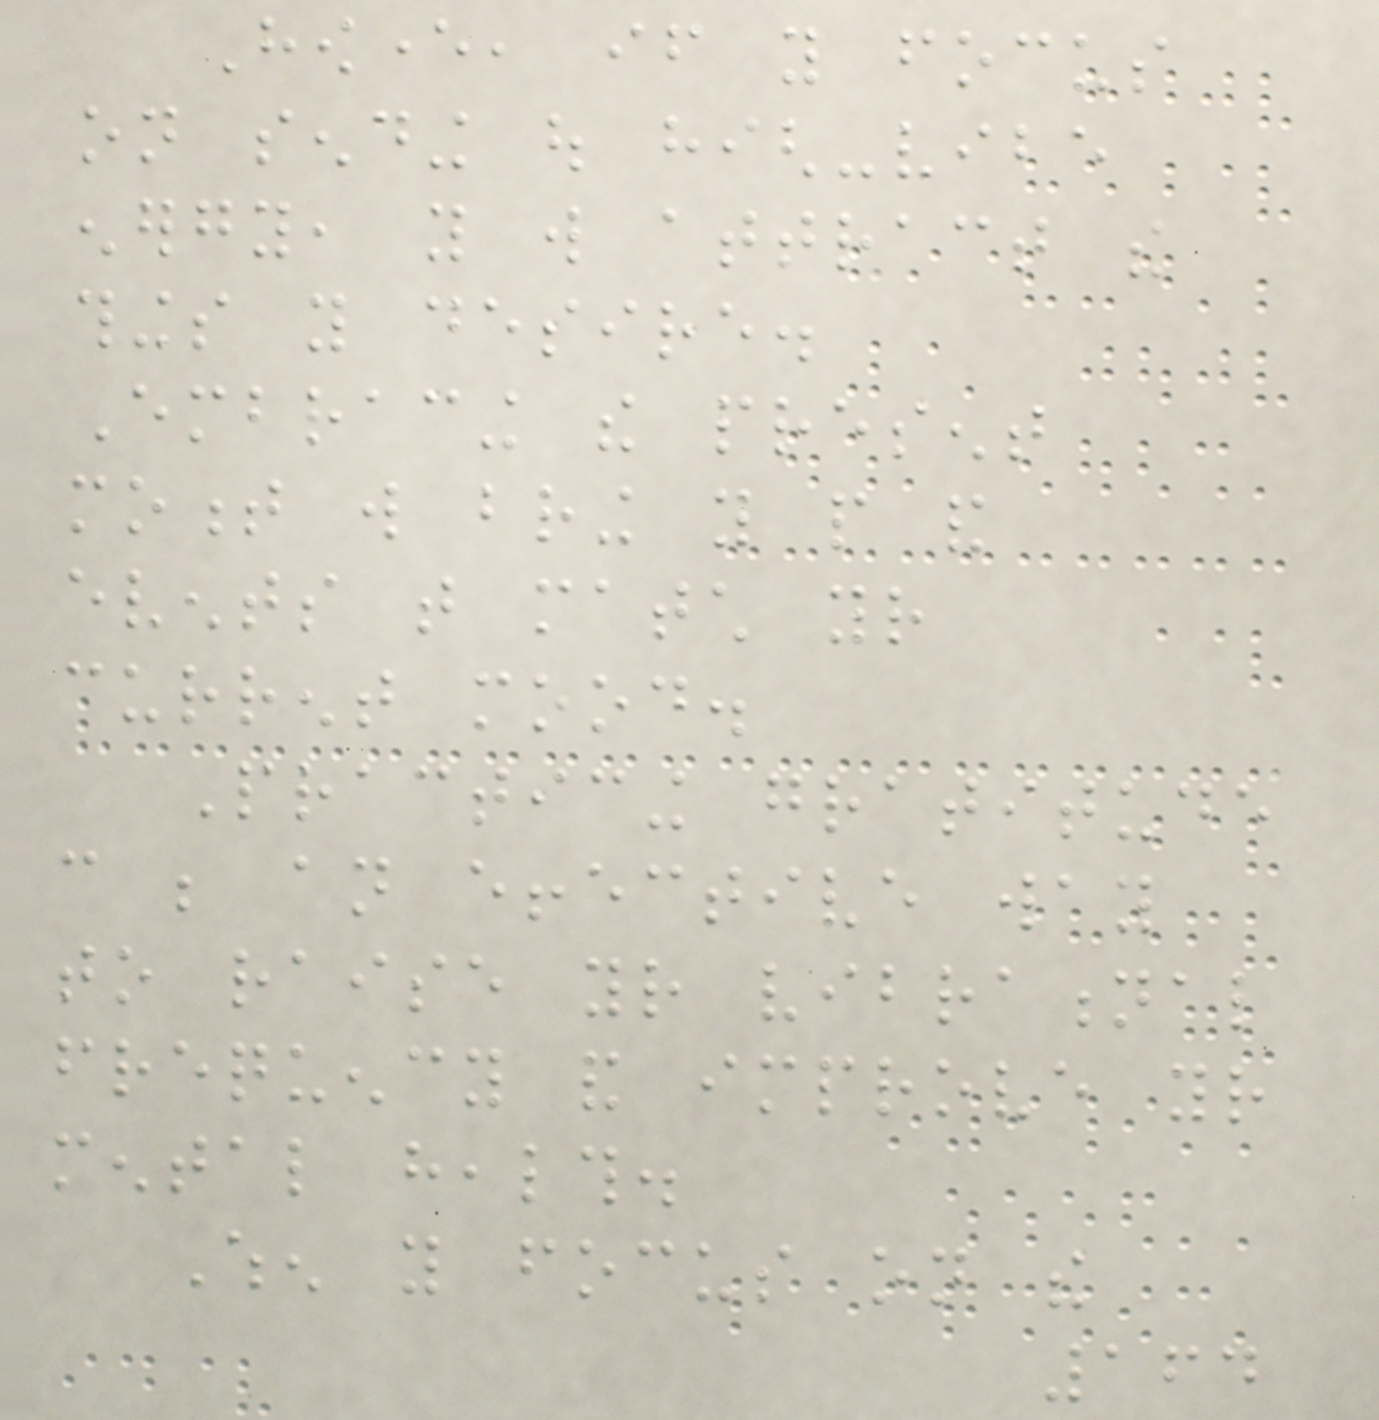However, if you focus
on sending out high-vibe
energy, you will attract the
things you desire.
Embracing the present
moment will bring you people and
events that match your
current mood.
Practicing gratitude
can be an effective way
to raise your vibrational
frequency and improve your
mental health.
When you focus on the
164
